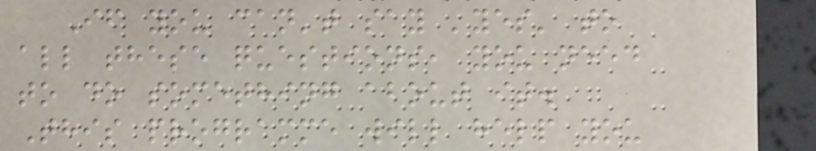If you can't say 'yes' to
all these questions, you need
to do something about it.
This programme will help you
